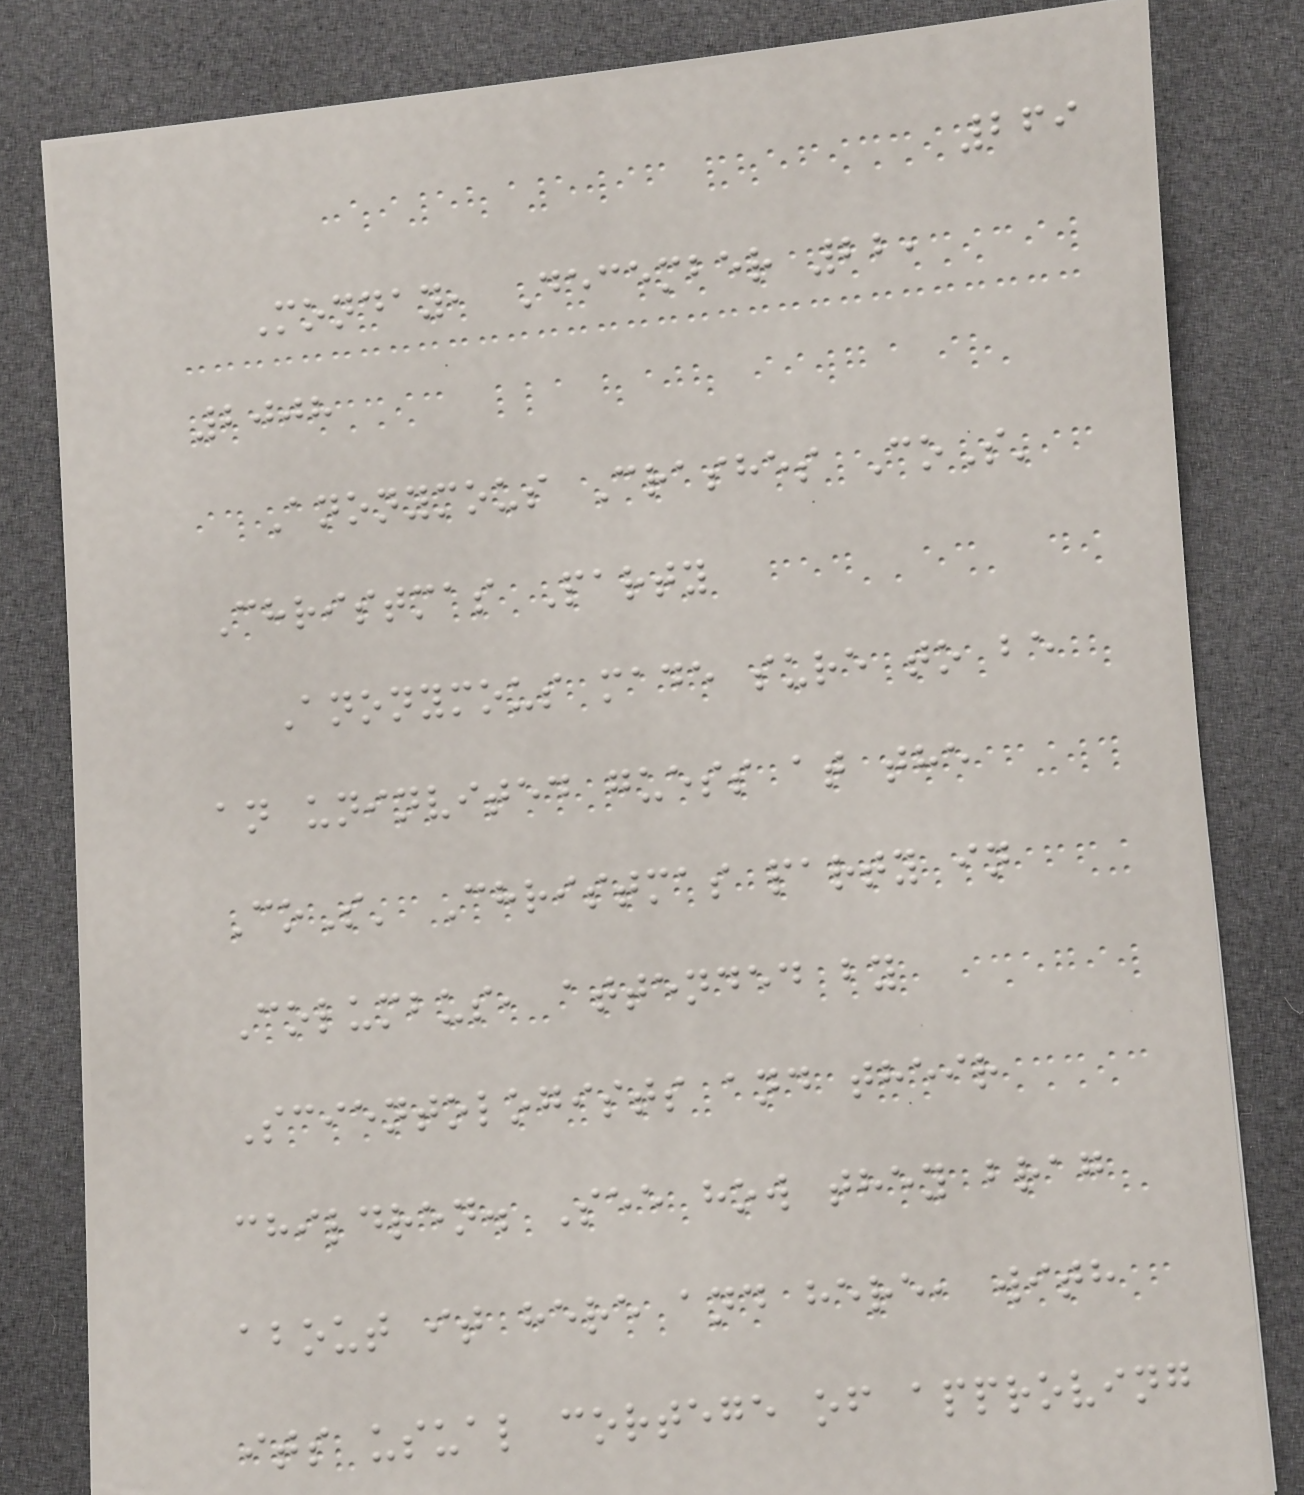269
Monday, December 22,
2008
Anonymous Crashes CoS'
Christmas Party
Anonymous made sure to be
an uninvited guess at the
CoS' Christmas party in
Columbus, attended by
Scientologists and their
children. See how they brag
about it here and here, with
its usual cortege of approving
